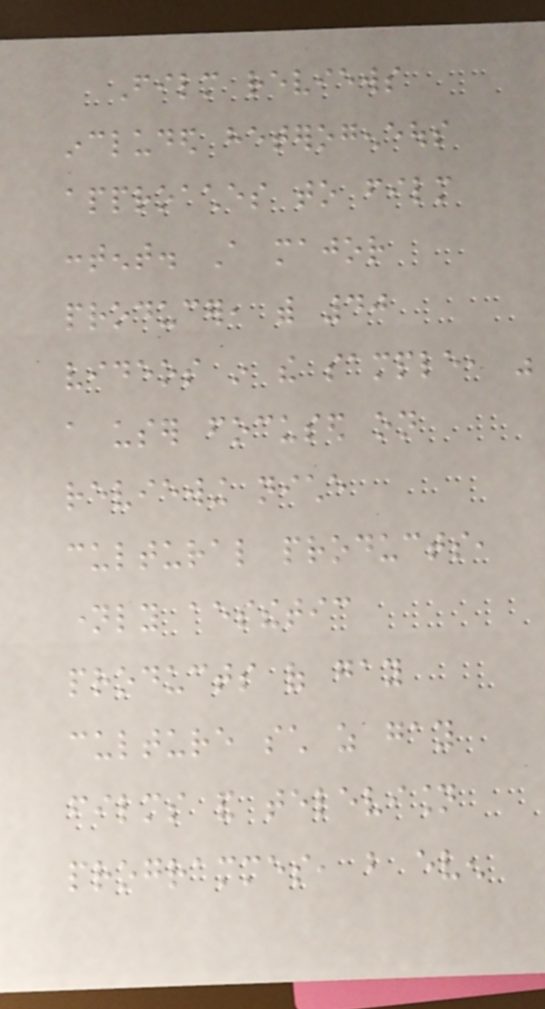Film reviews
included heterogeneous
approaches to film
content. A major
producer, with 40
videos in the sample, was
a user focused on
reviewing niche
cultural products,
namely aesthetic
products of gay
culture such as gay
films and television
programmes, but even
